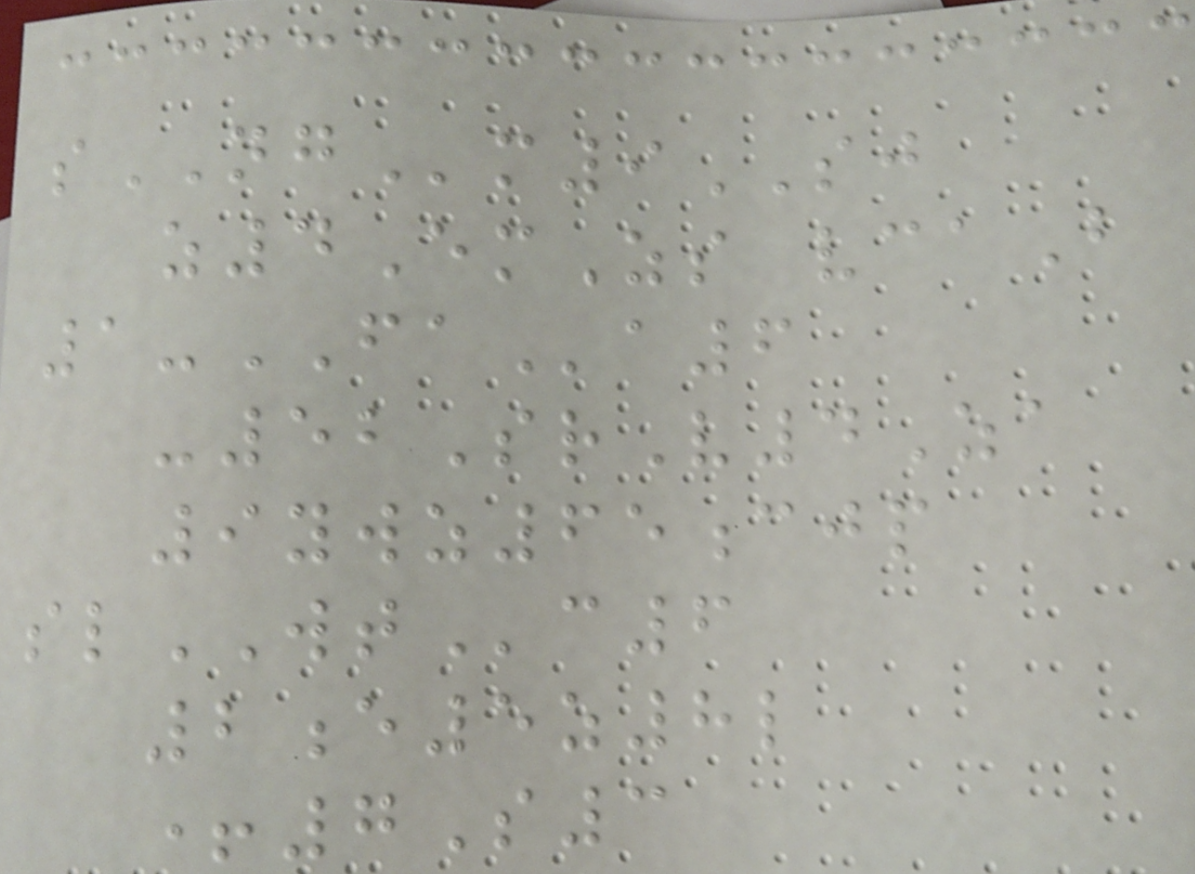sNGm9SJ
z4EmZs vcaB
1-FAa6
-52SrV4Za
9ywz65cjp
slWTc6
2e5z8l
+7S3
